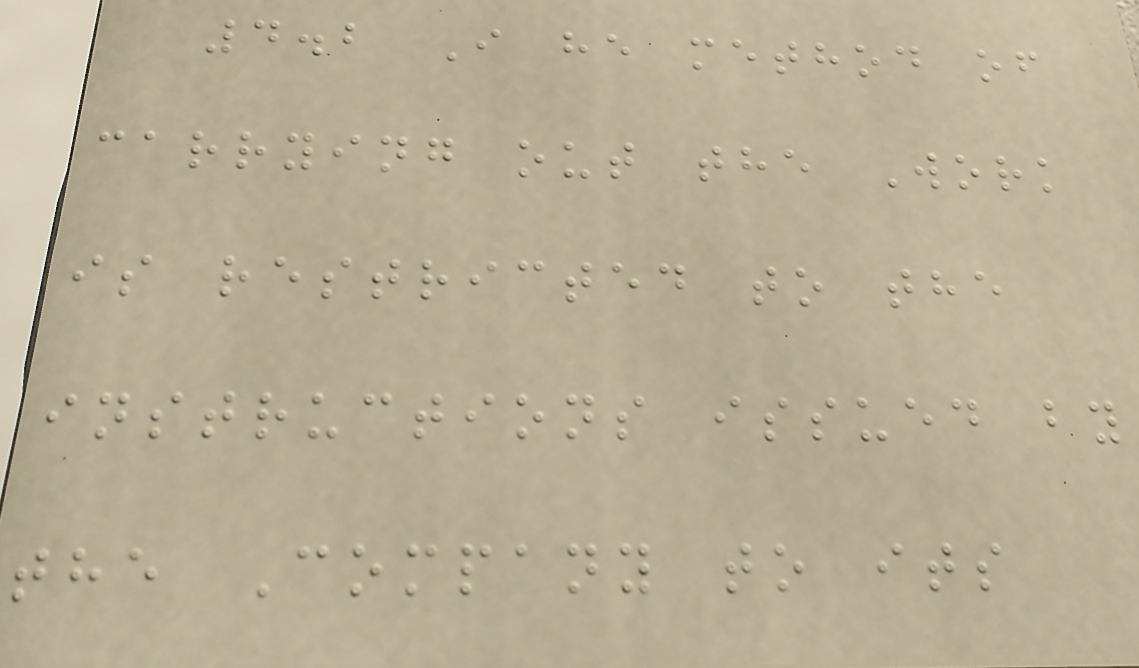4.2 I he method of
carrying out the Work
is restricted to the
instructions issued by
the Company to its
